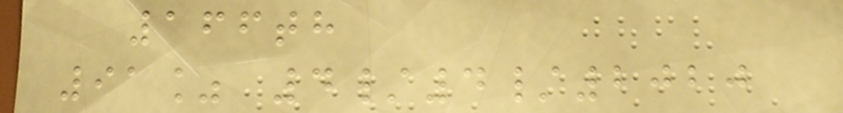166th
91% 4/4/2020
